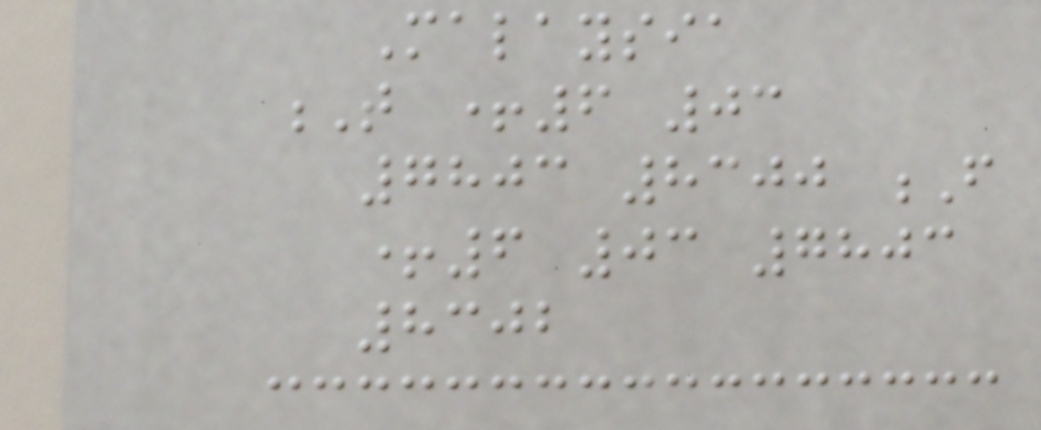Malaysia
T +6 03
7803 8300 F
+6 03 7803
8302
